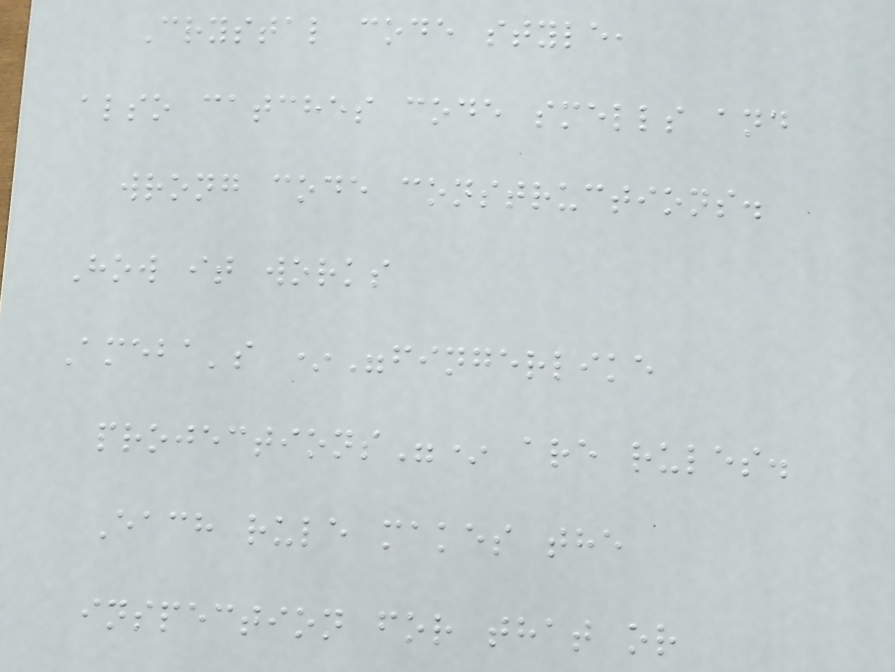Crystal code style,
also catches code smells and
wrong code constructions.
How it works
Ameba's *"fingerlike
projections"* are rules.
Each rule makes the
inspection for that or
